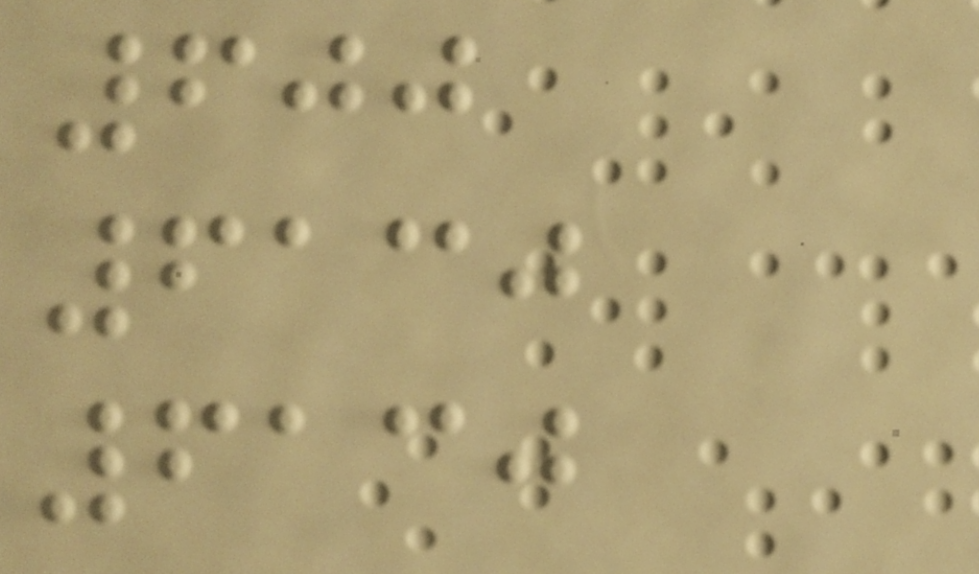600
6130
6130
